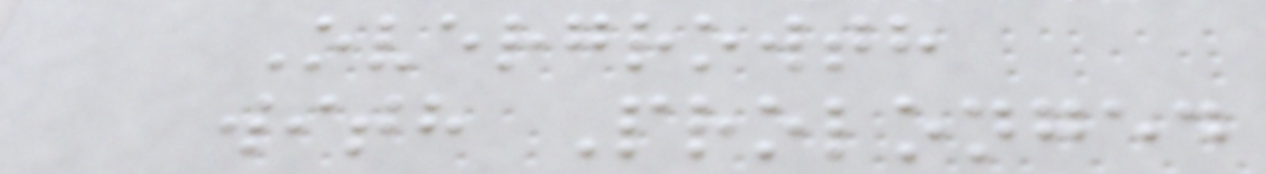Overgrowth
with Prolonged
